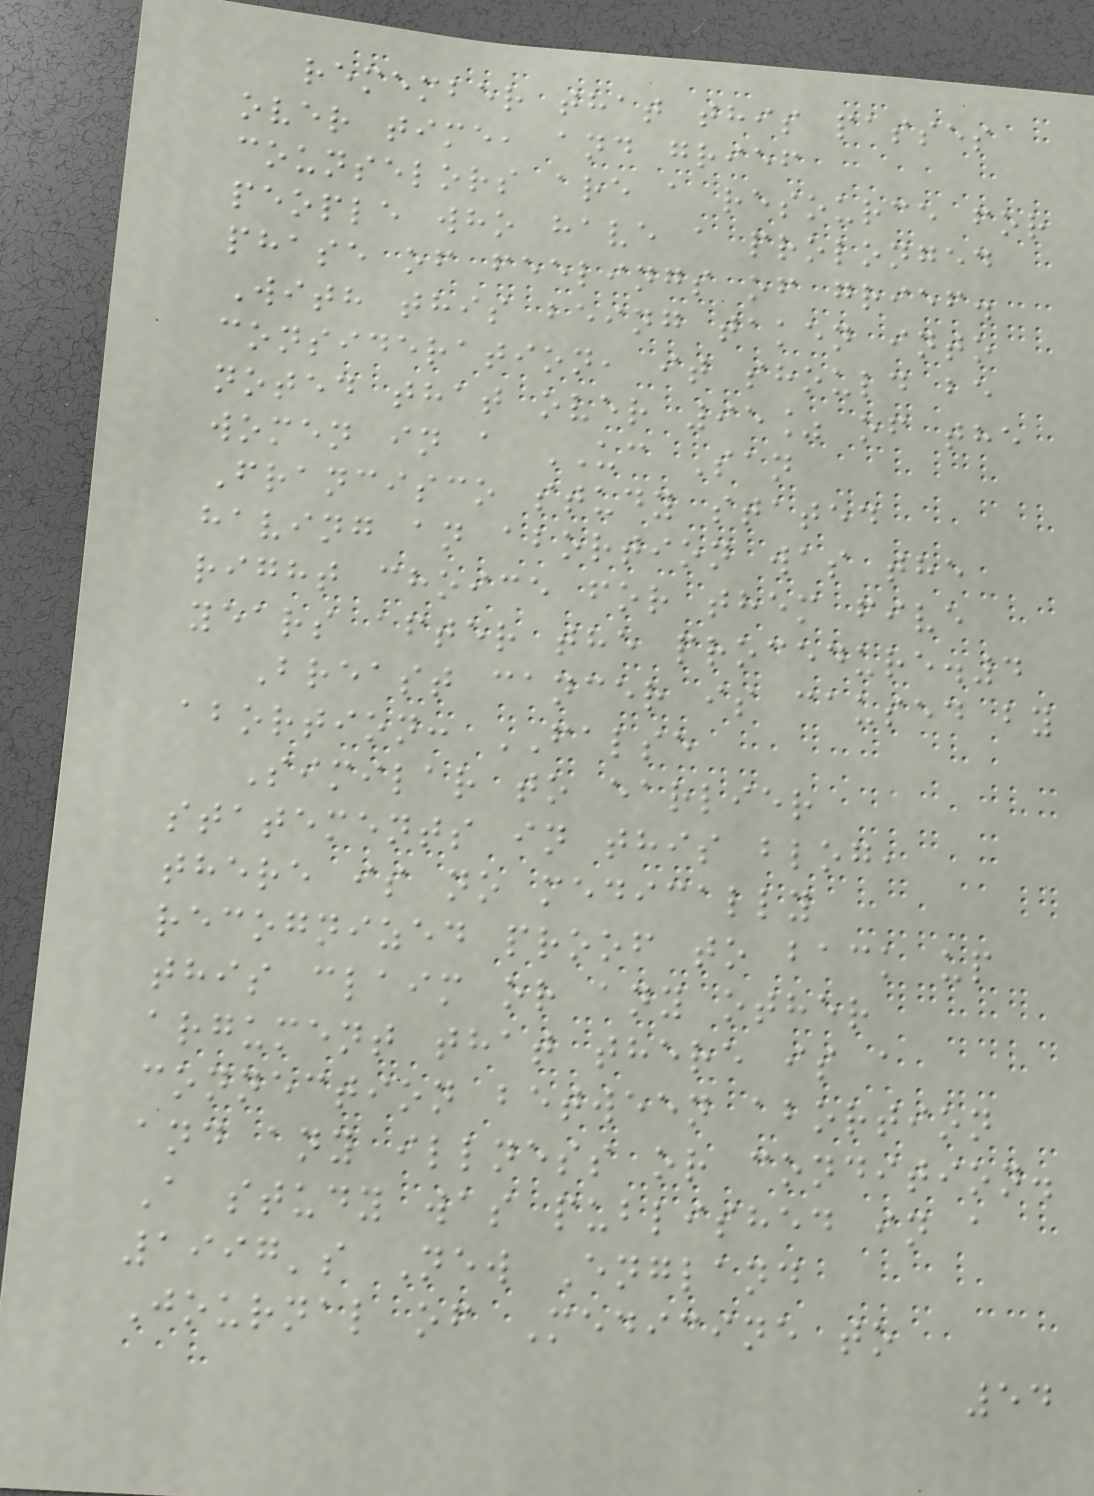remember that this passes
over time, and grief
counselors are a resource for
people who have a prolonged
phase of feelings of grief.
With this being taken into
consideration, it should be
noted that over 95% of the
women in a UC San
Francisco study stated
having an abortion was the
right choice for them five
years after the procedure.4
Breast cancer is caused by
abortion: FALSE
Similar to earlier
statements in this blog,
there is no medically
recognized proof to back up
this claim or any other
argument that there is a
connection between abortion
and any illness or condition.
A study was published in a
1997's New England
Journal of Medicine to
54
